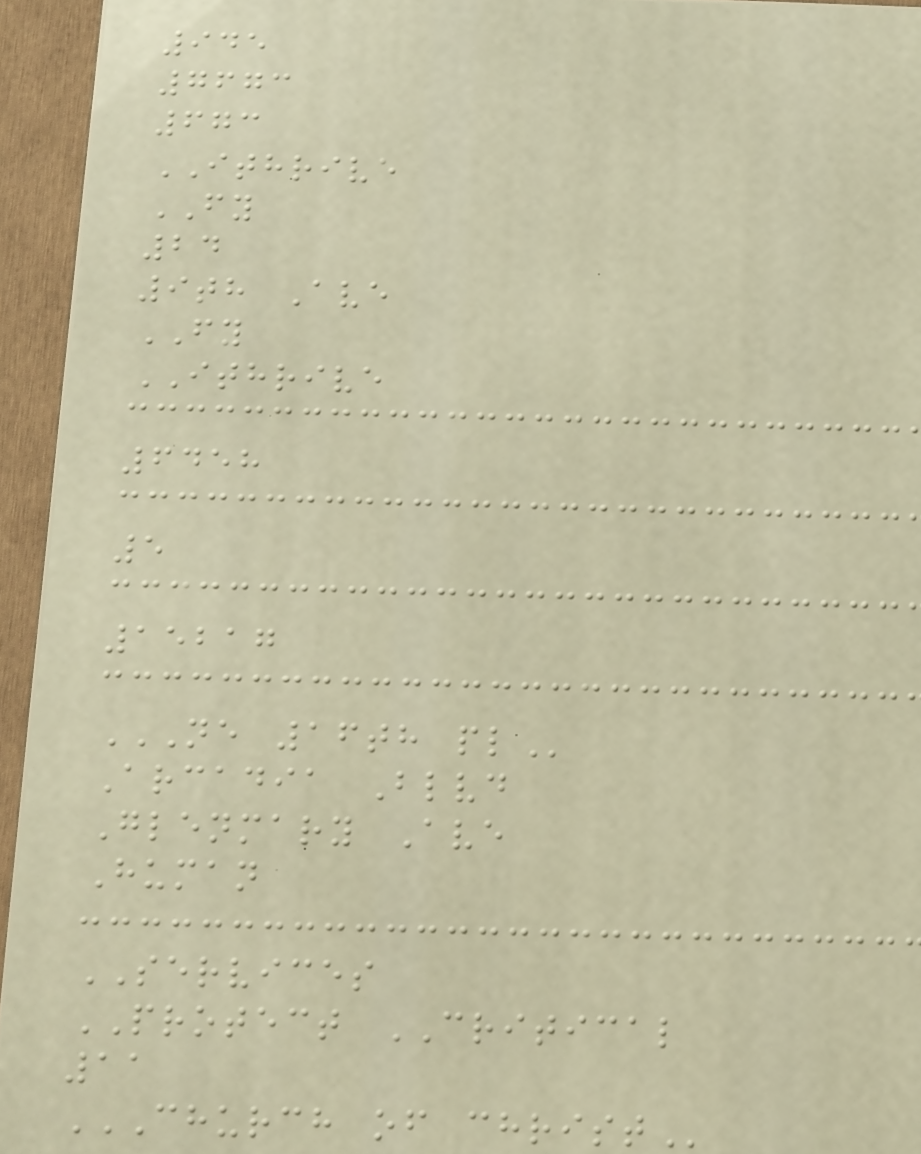945
7673
673
ITHRIVE
FY
24
9th Ave
FY
ITHRIVE
6458
5
15217
NE 16TH PL
Arcadia Blvd
Glenmary Ave
Human
SERVICES
PROTECT CRITICAL
11
CHURCH OF CHRIST
